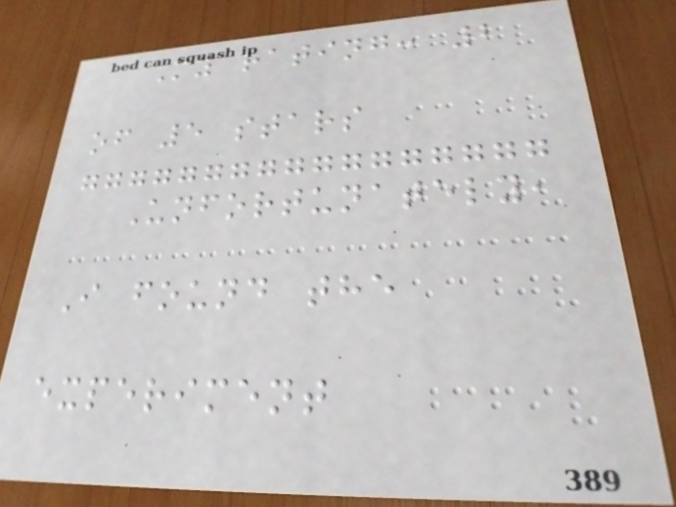My rating: 2
of 5 stars
Unfortunately,
I found the
experiment
